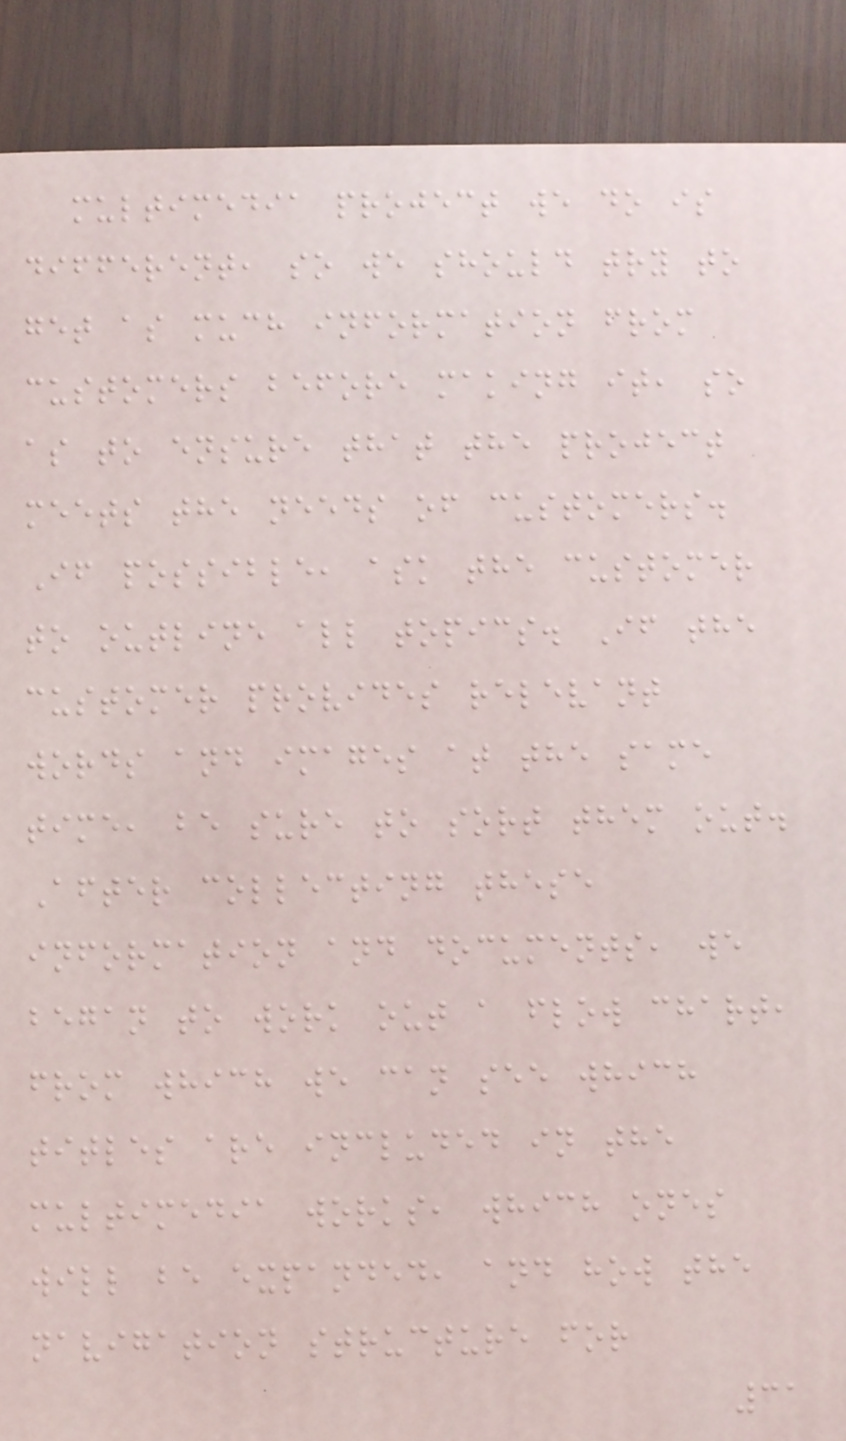multimedia project we do is
different, so we should try to
get as much information from
customers before making it, so
as to ensure that the project
meets the needs of customers.
If possible, ask the customer
to outline all topics. If the
customer provides relevant
words and images at the same
time, be sure to sort them out.
After collecting these
information and documents, we
began to work out a flow chart,
from which we can see which
titles are included in the
multimedia works, which ones
will be expanded, and how the
navigation structure for
31
